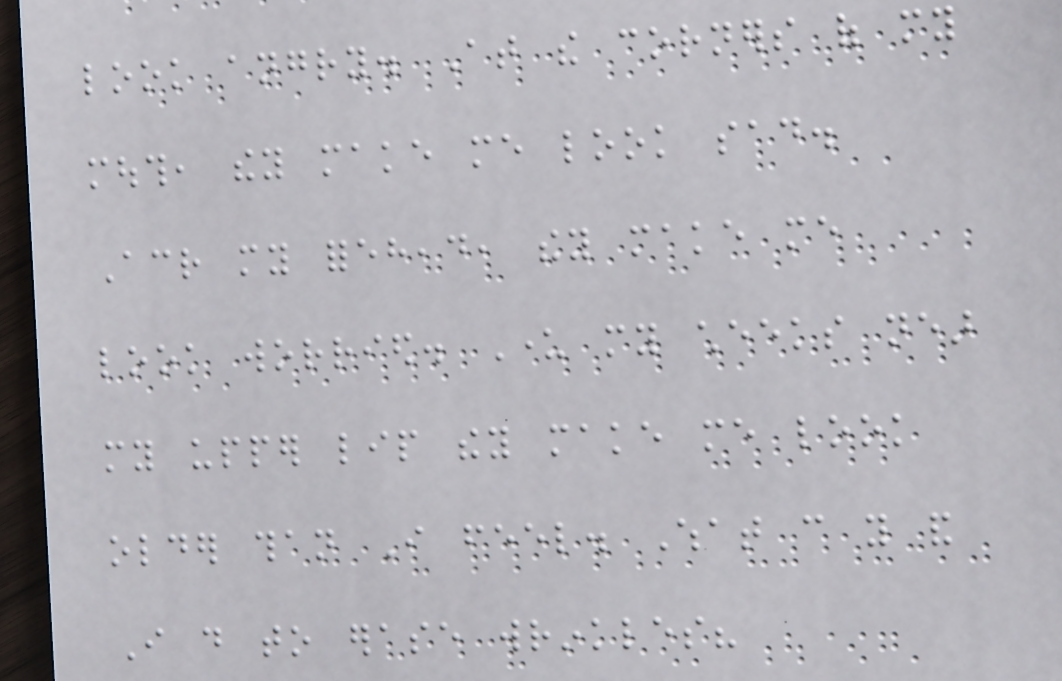look angry. At the corners of my
mouth, they make me look sad.
Across my forehead, they make me
look worried. Under my cheeks near
my upper lip they make me look
older than I feel. What can you and
I do to erase wrinkles?
